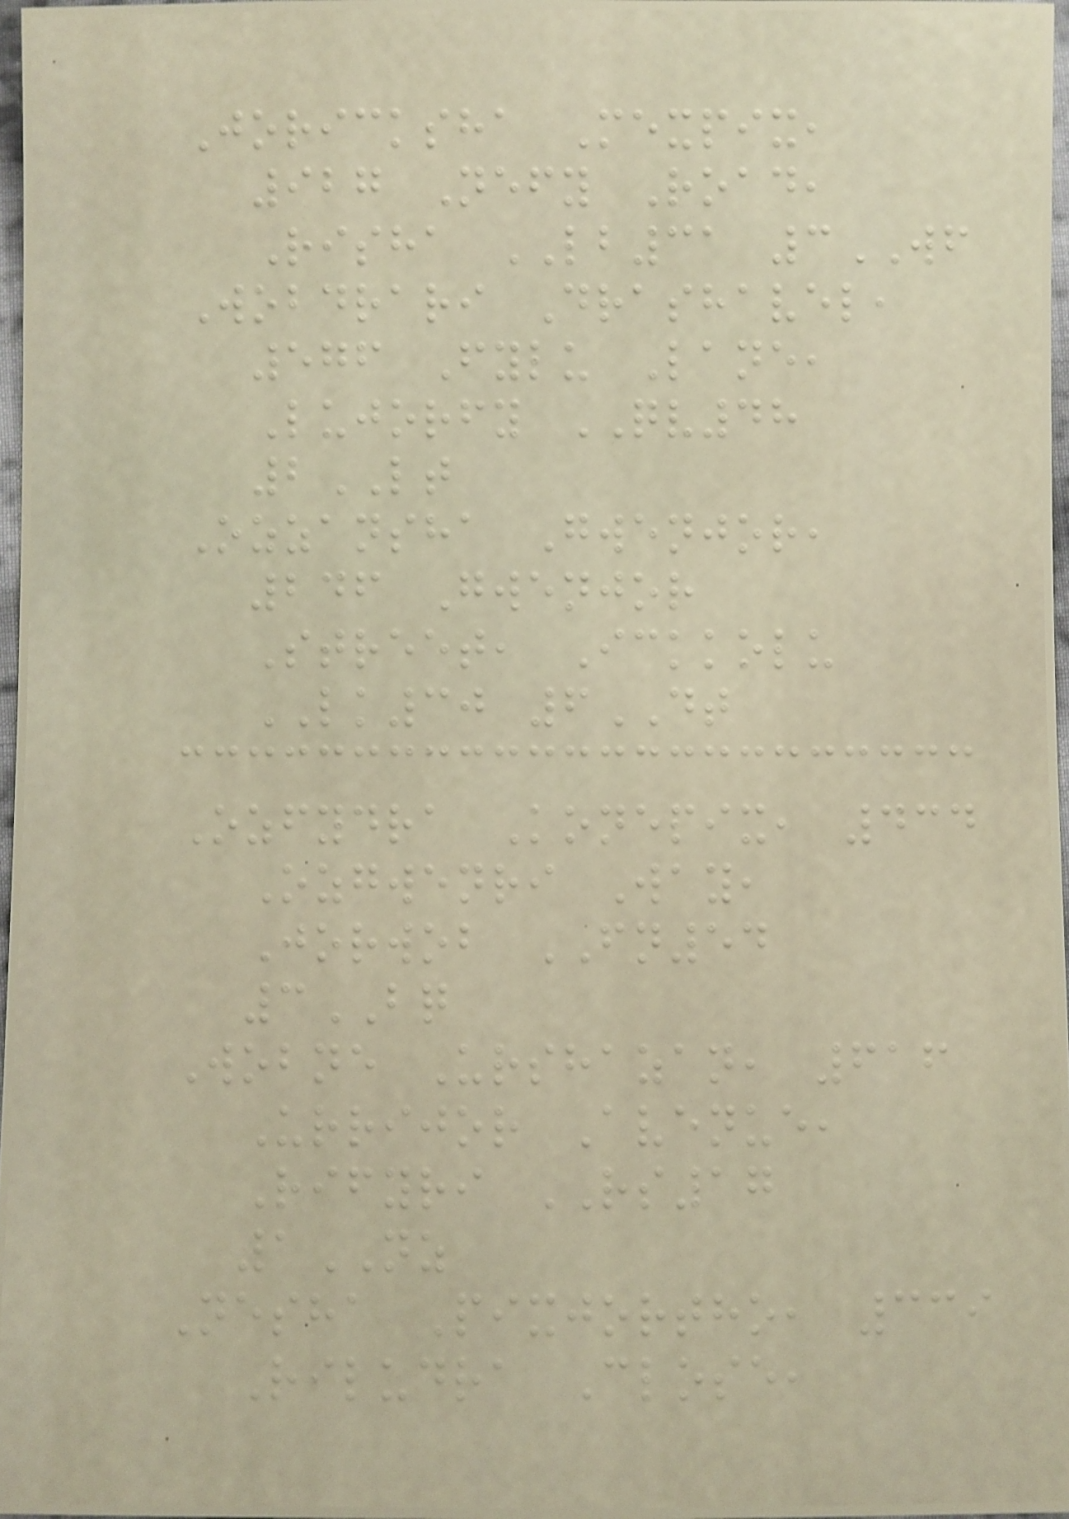Joricksha Mexpix,
927 Nefy Road,
Risha LB31 3WF
Wobdrari Drashavel,
576 Fylu Lane,
Lujorfy QV48
2LT
Ozzansha Gwenjor,
246 Gwenjor
Street, Ickkolu
LK30 6DT
Ozfydra Konepix, 434
Ozgwenri Way,
Jorwob FN54
3BQ
Wobne Urshazan, 616
Urrijor Avenue,
Rifyri RS17
1NZ
Nesha Pixjortho, 339
Riludra Close,
